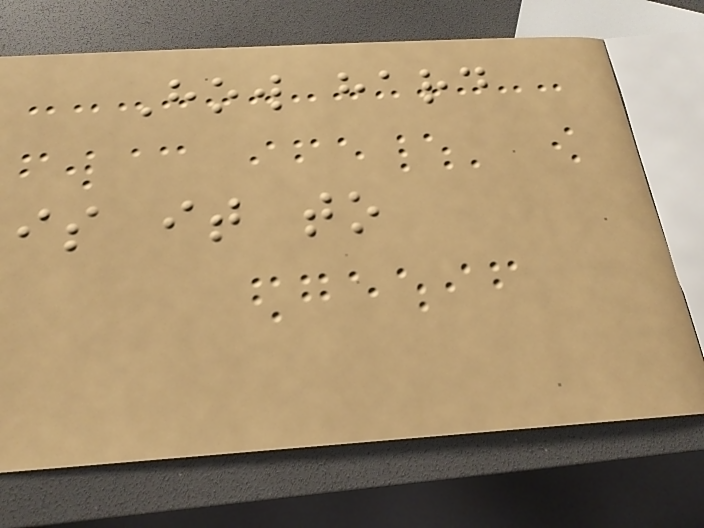How hard
is it to
